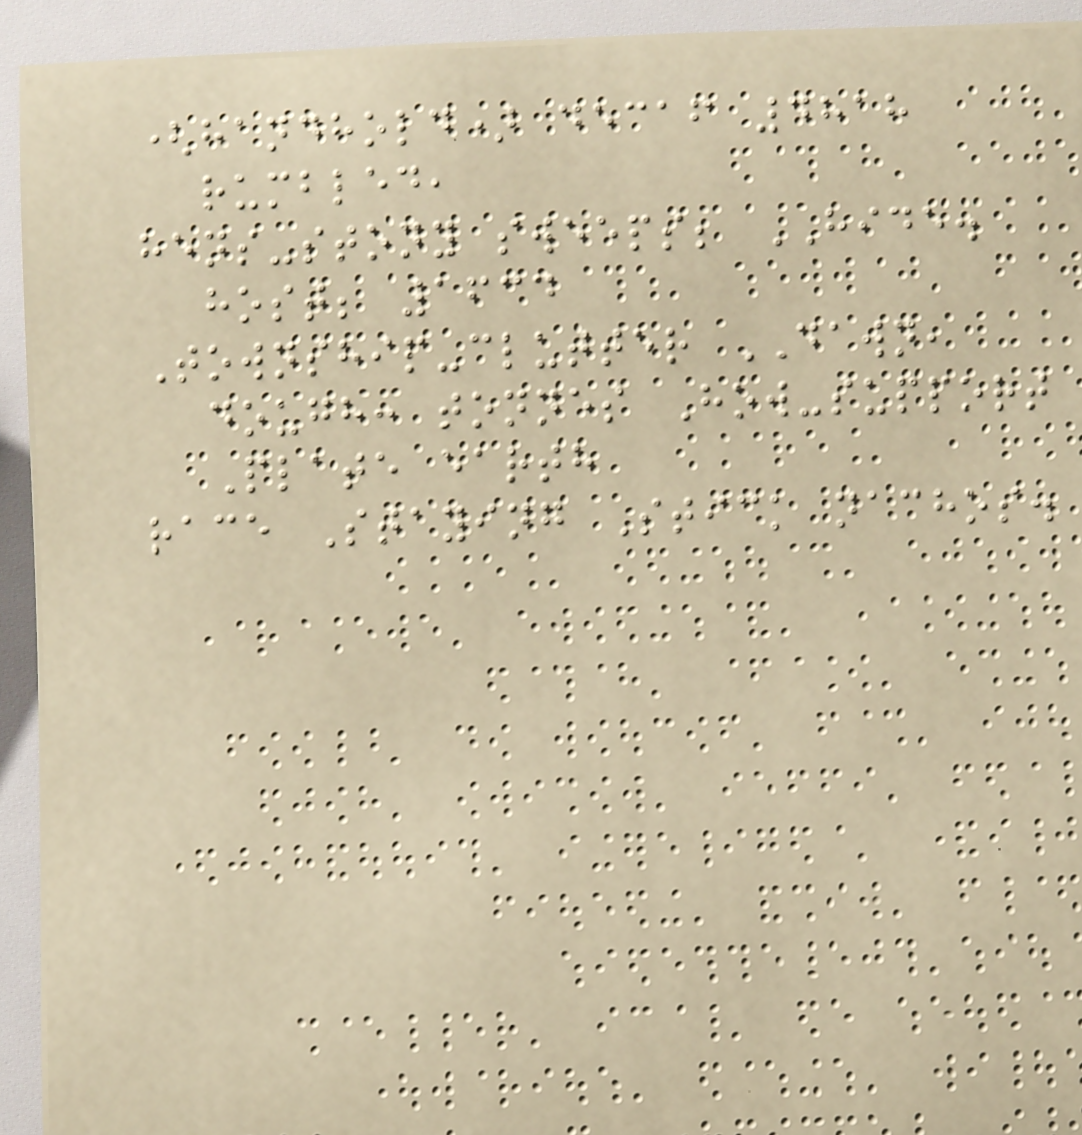(handhold) decaf 4818
rumbled,
hens-stony sweeps; HIDE.
host; 1634
Township-clutter DAWN,
dough: tonnes How-support
Plate earth
race Staying Stick nachos.
